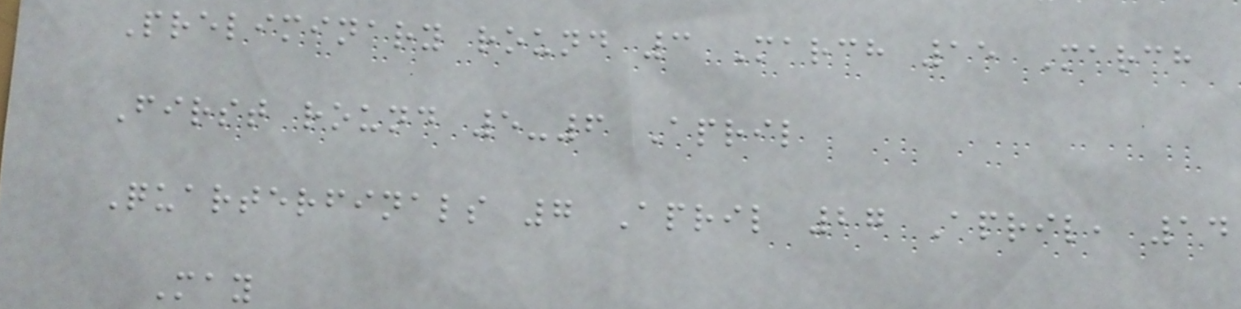Preliminary round 3 March 15 March
First round 5-6 April
Quarterfinals 7 April 27 April, 14
May
